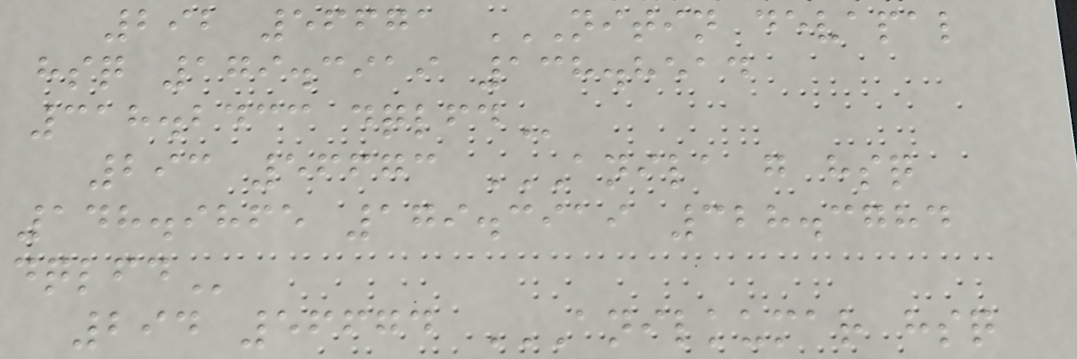292 56671 NITIN DEVAPAL
HSQ 179.3919 138.8514
318.2433 DQLFD
293 56673 ANILA G HSQ
148.9865 179.3919 328.3784
DQLFD
294 56674 ANILKUMAR HSQ
